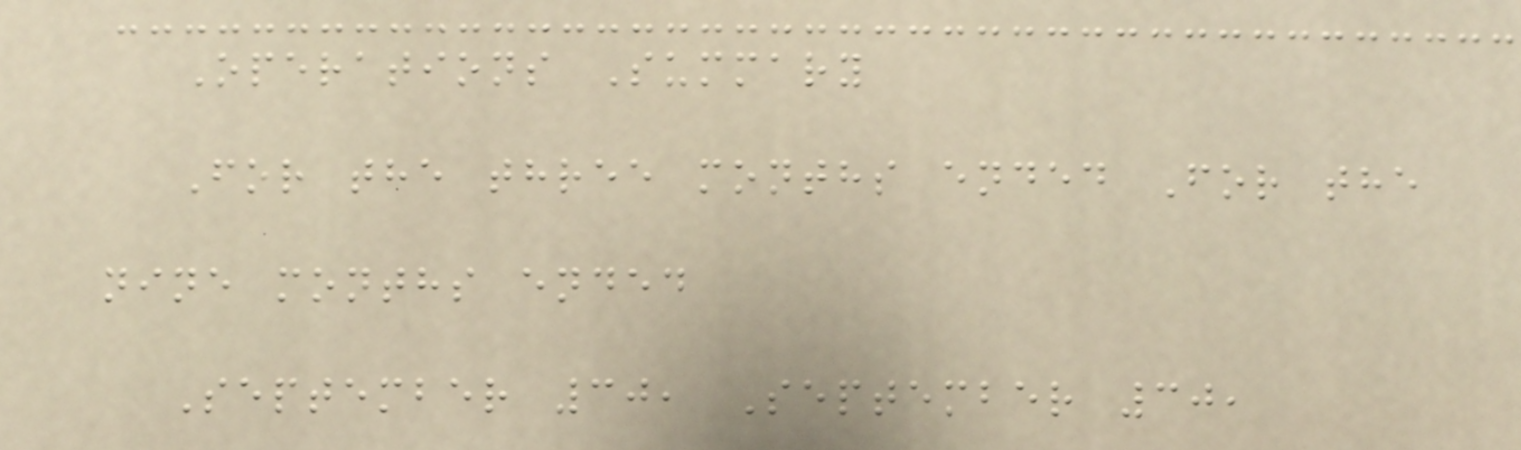Operations Summary
For the three months ended For the
nine months ended
September 30, September 30,
